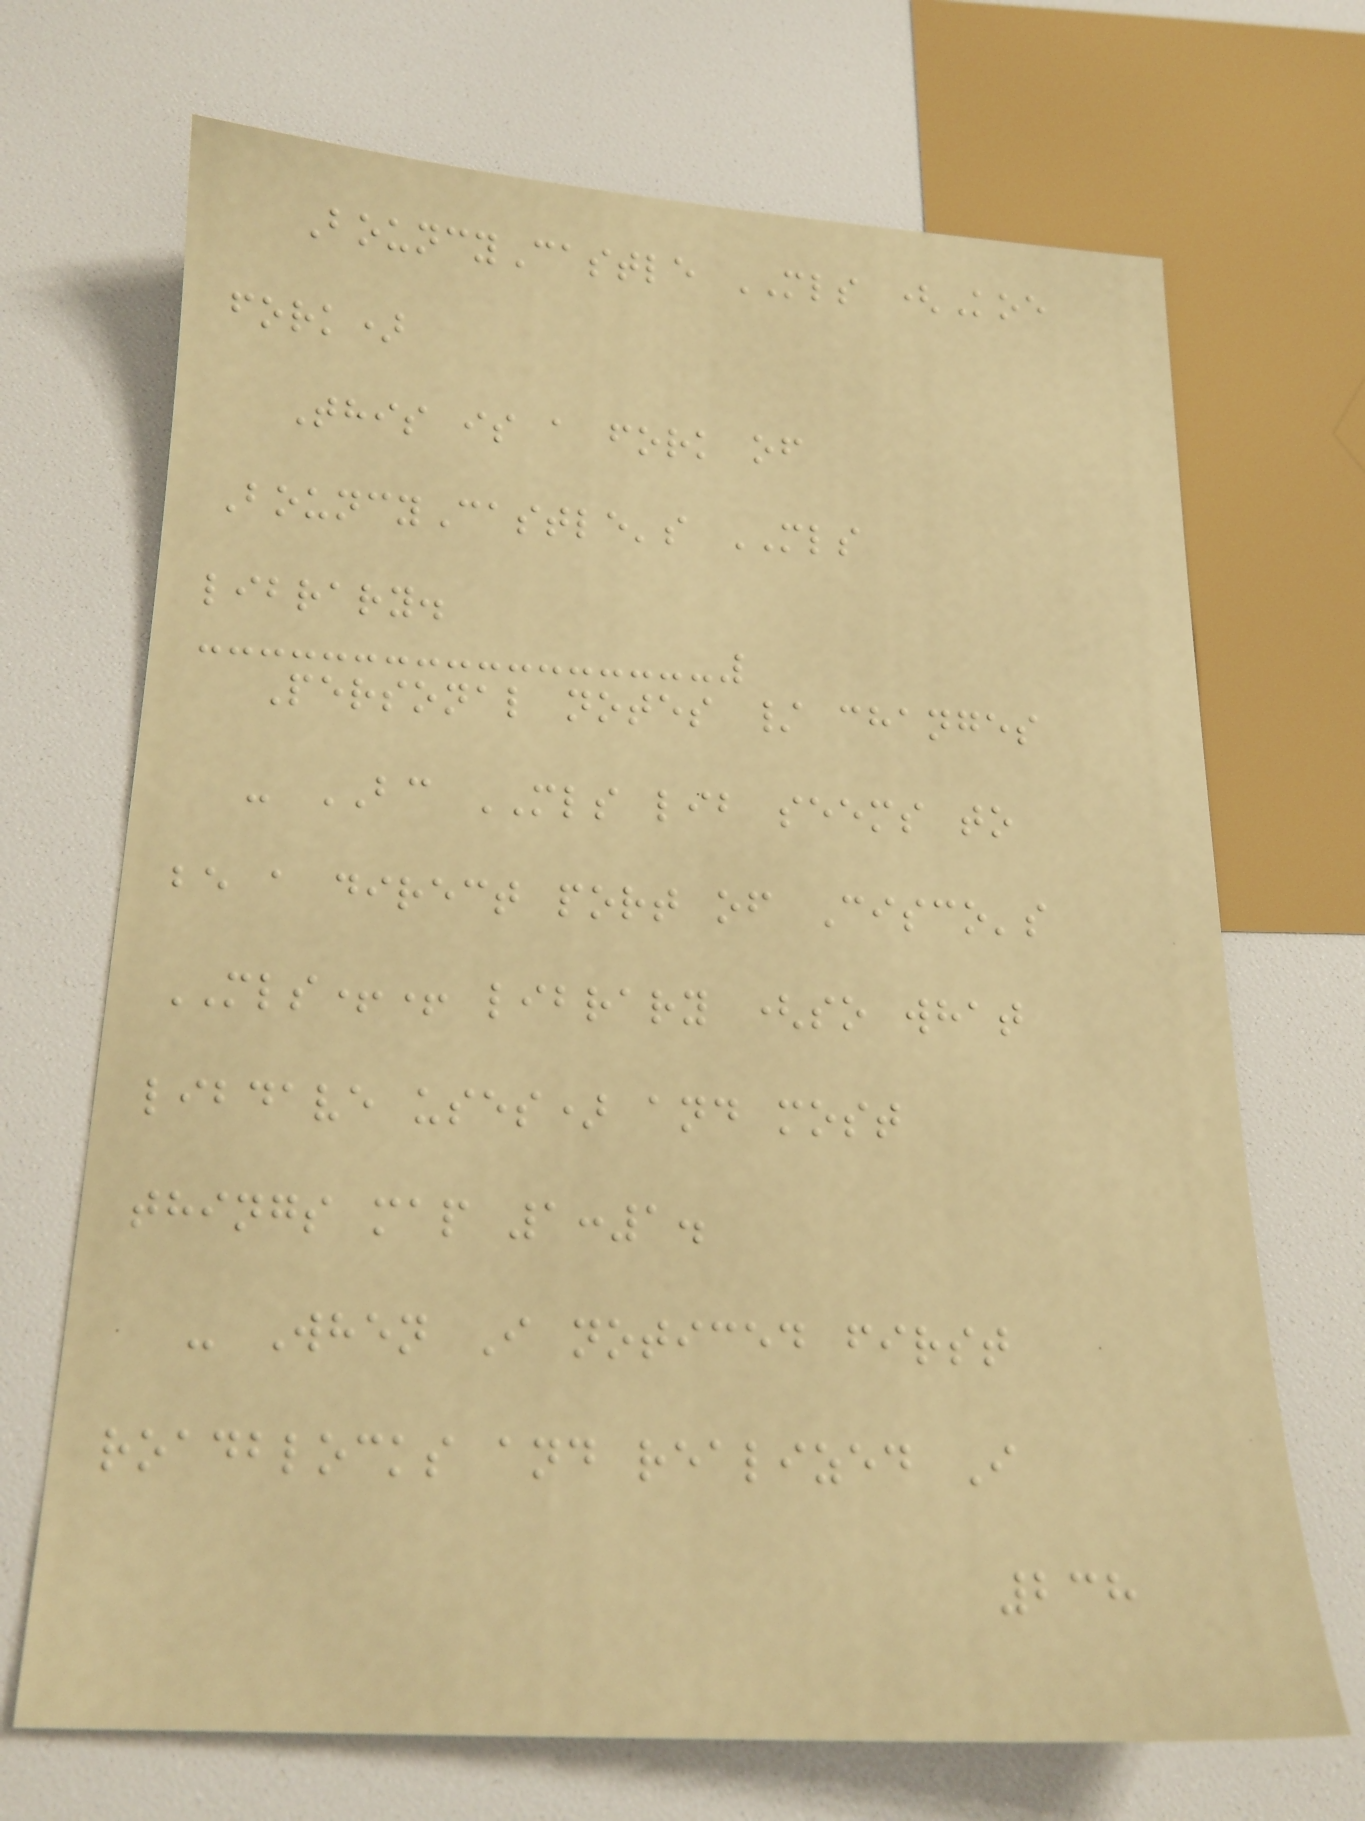BouncyCastle MLS (Koe
fork)
This is a fork of
BouncyCastle's MLS
library.
Personal notes / changes
- BC MLS lib seems to
be a direct port of Cisco's
MLS++ library (so what
libdave uses) and most
things map 1:1.
- When I noticed first
roadblocks and realized I
238
